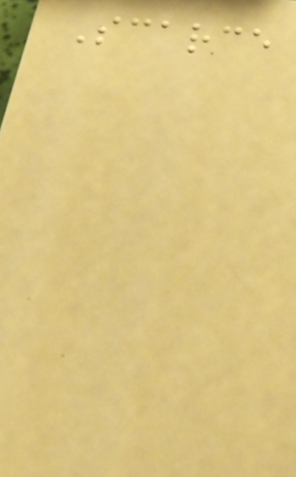Scarce
